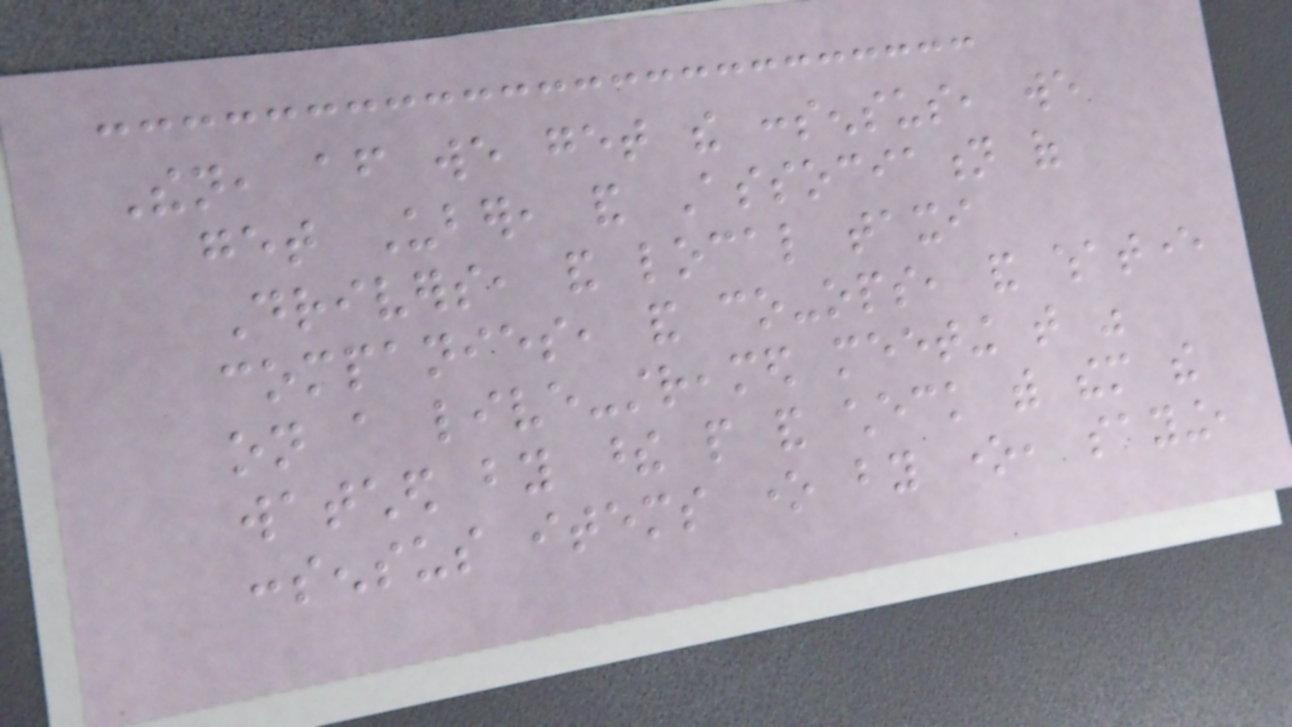Then, after we get the consensus, we
get Uber, and Association of
Drivers, and local taxi
companies, and co-ops, and whatever
on a live-streamed meeting that was
watched by these people and check with them the
consensus items one by one, saying,
